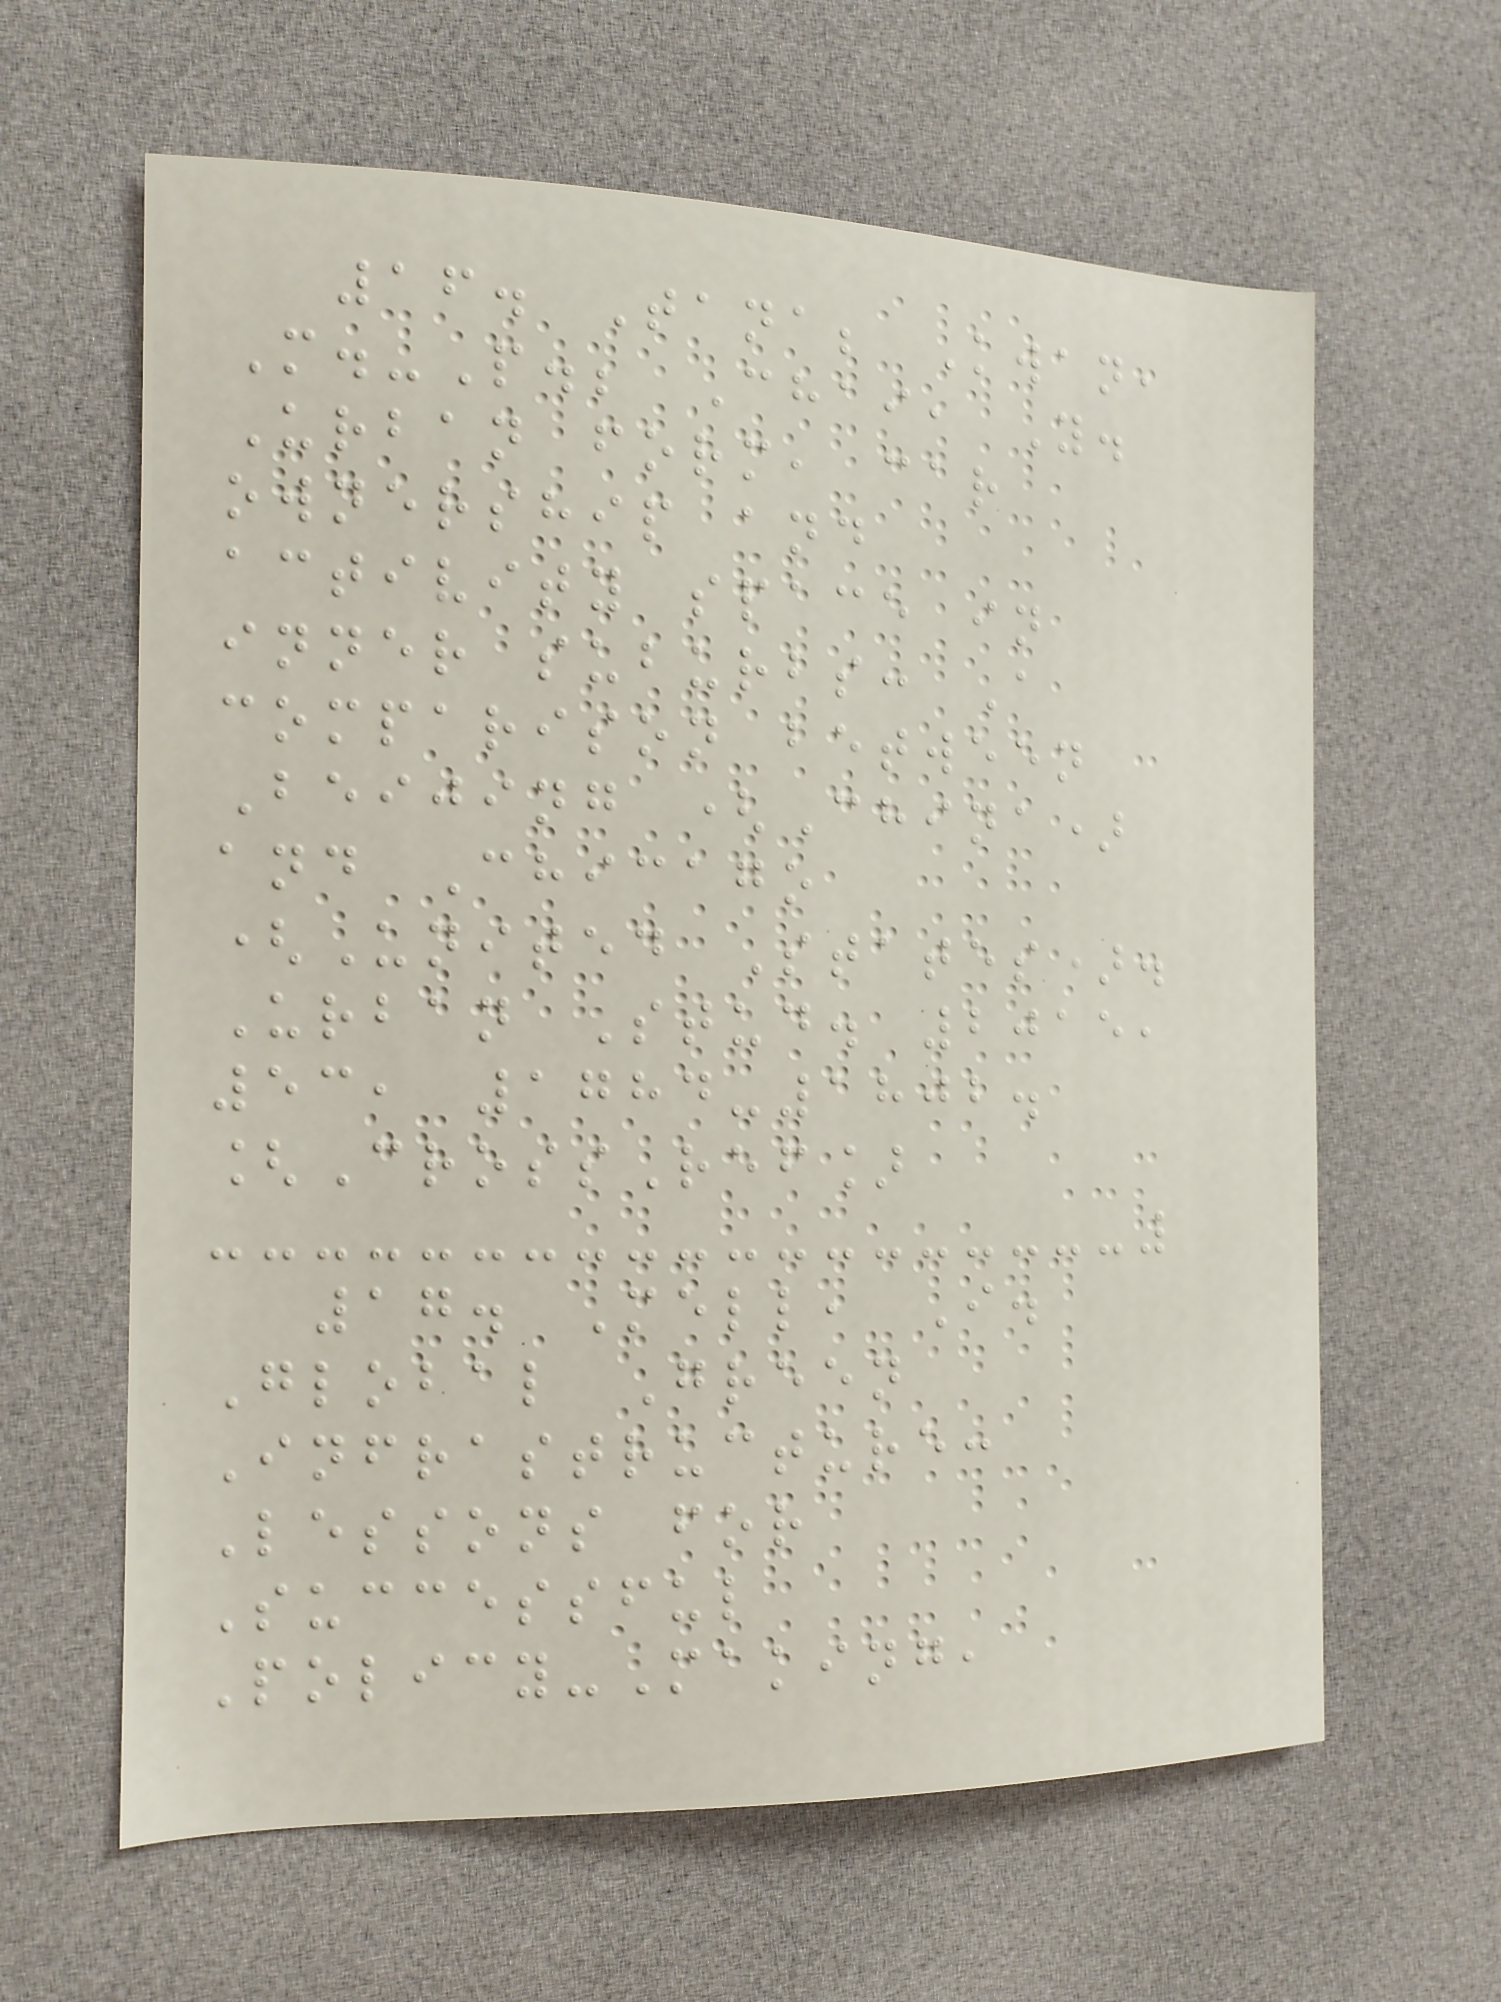16. Tana; Kwan,
M.-P.; Chai, Y.
Urban form, car
ownership and
activity space in
inner suburbs: A
comparison between
Beijing (China)
and Chicago
(United States).
Urban Stud. 2015,
53, 1784-1802.
[CrossRef]
17. Mell, I.
Global Green
Infrastructure:
Lessons for
Successful
Policy-Making,
